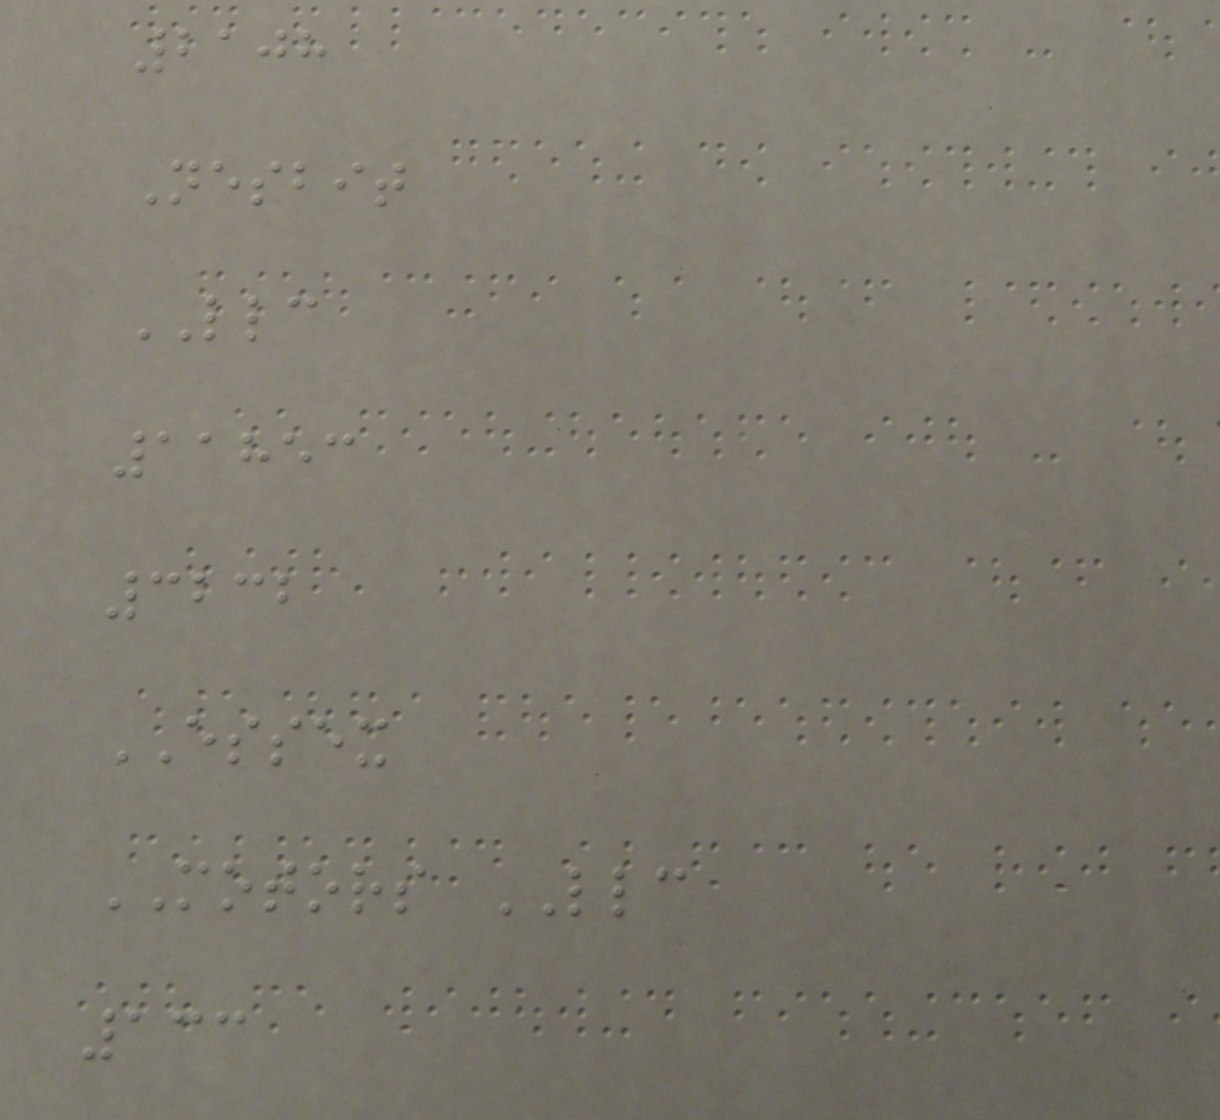2108
Nesbit
LLC
11853
3232
ESSEX
MOTORS LLC
133
